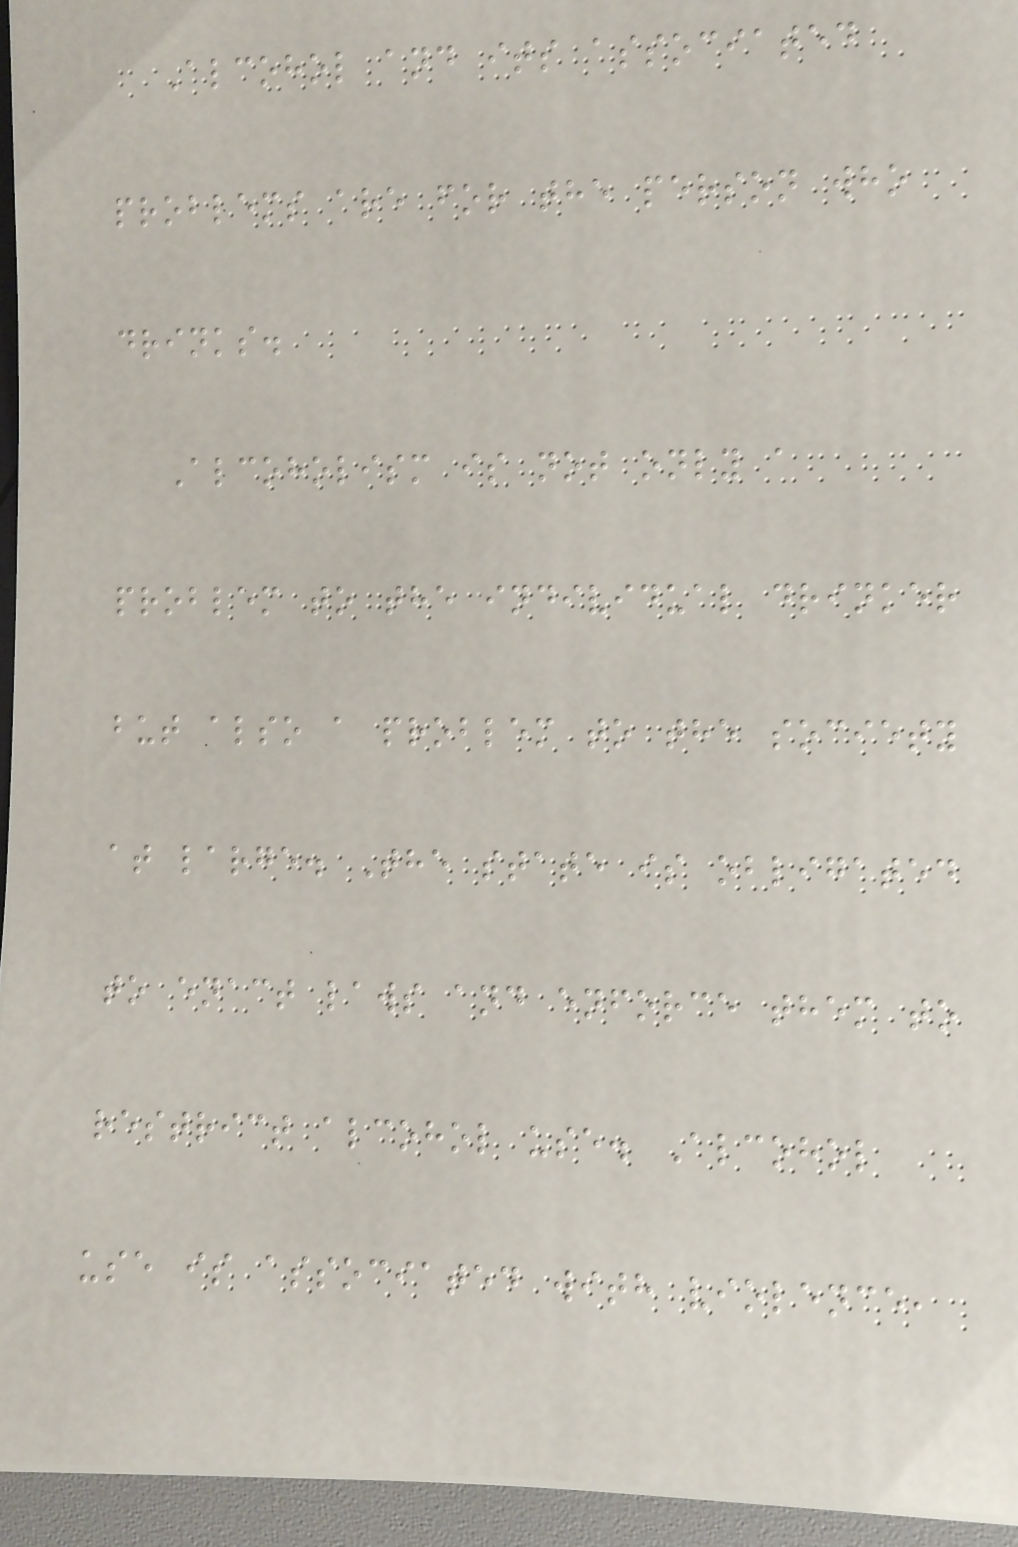Alcohol and its associated
problems are for the person who
drinks.
Alcoholism is not only a
problem to the individual drinker
but also a problem to the society
at large. The state is obligated
to enact laws and enforce them to
restrict alcohol use. Alcohol
use is associated with violence,
